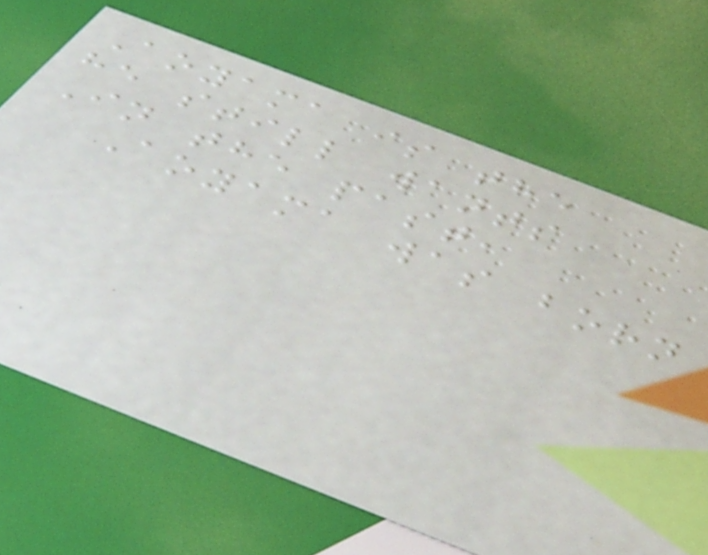Aoyama is the
he still wants
In the past,
Aoyama was born
